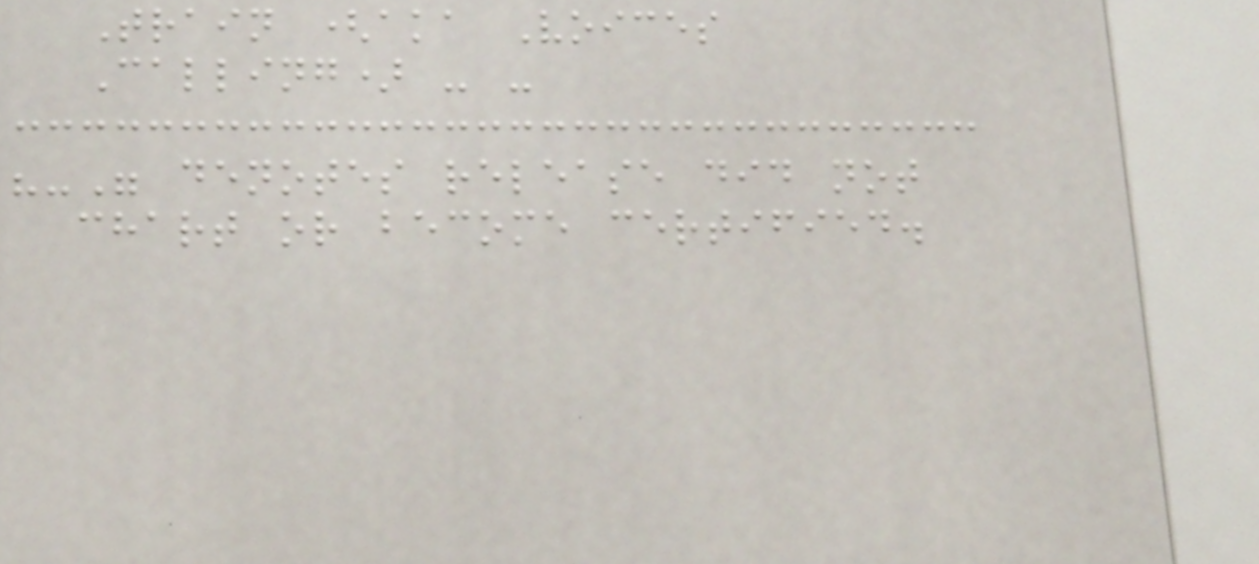Train (aka Voices
Calling) - -
"-" denotes release did not
chart or become certified.
